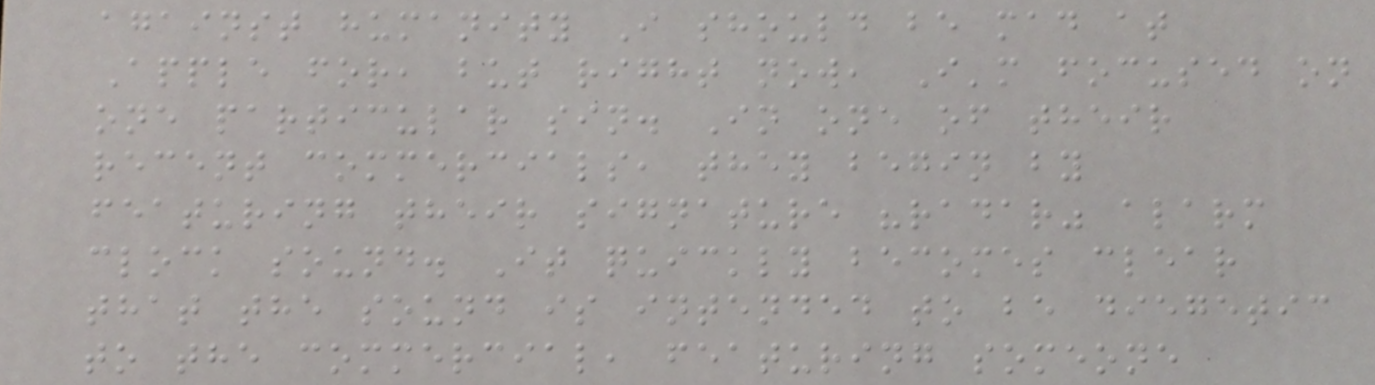against humanity I should be mad at
Apple for, but right now, I'm focused on
one particular sin. In one of their
recent commercials, they begin by
featuring their signature "radar" alarm
clock sound. It quickly becomes clear
that the sound is intended to be diegetic
to the commercial, featuring someone
